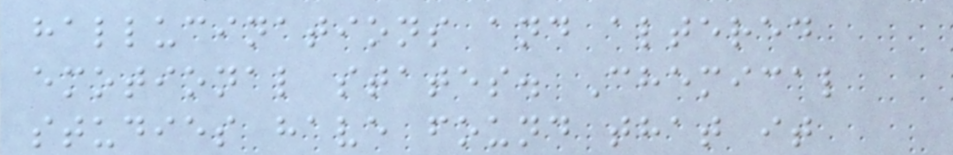hallucinations and altered
emotional states. Chemical
studies have found that it
